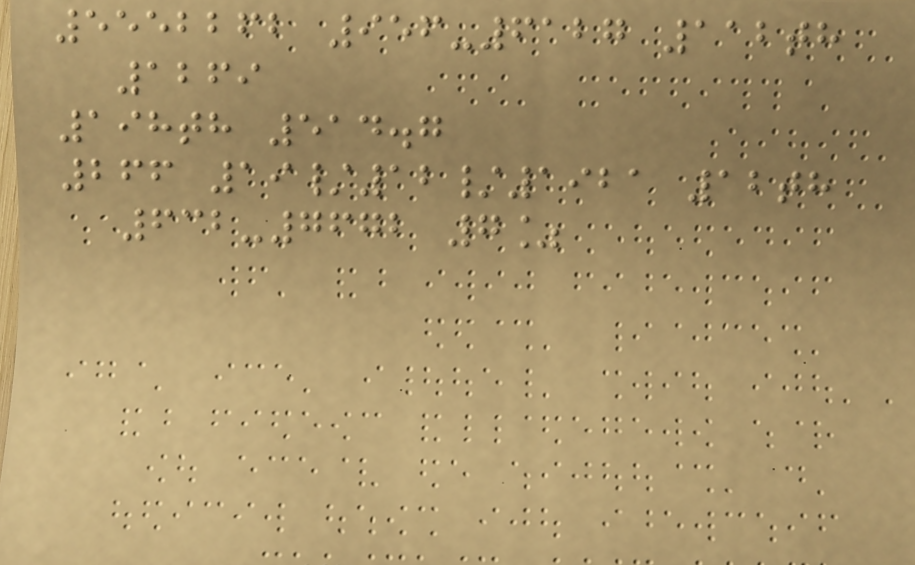5552262 956-6127 112th
1269
198th 514.7
266 19/12/1921 12th
632-7672 7%
